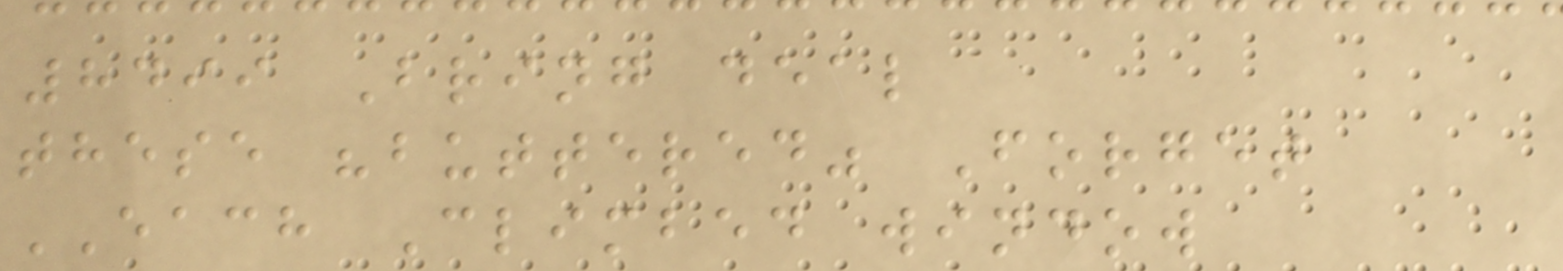8499 Bring deal
these "buttered" Forget
EACH Climbed window
